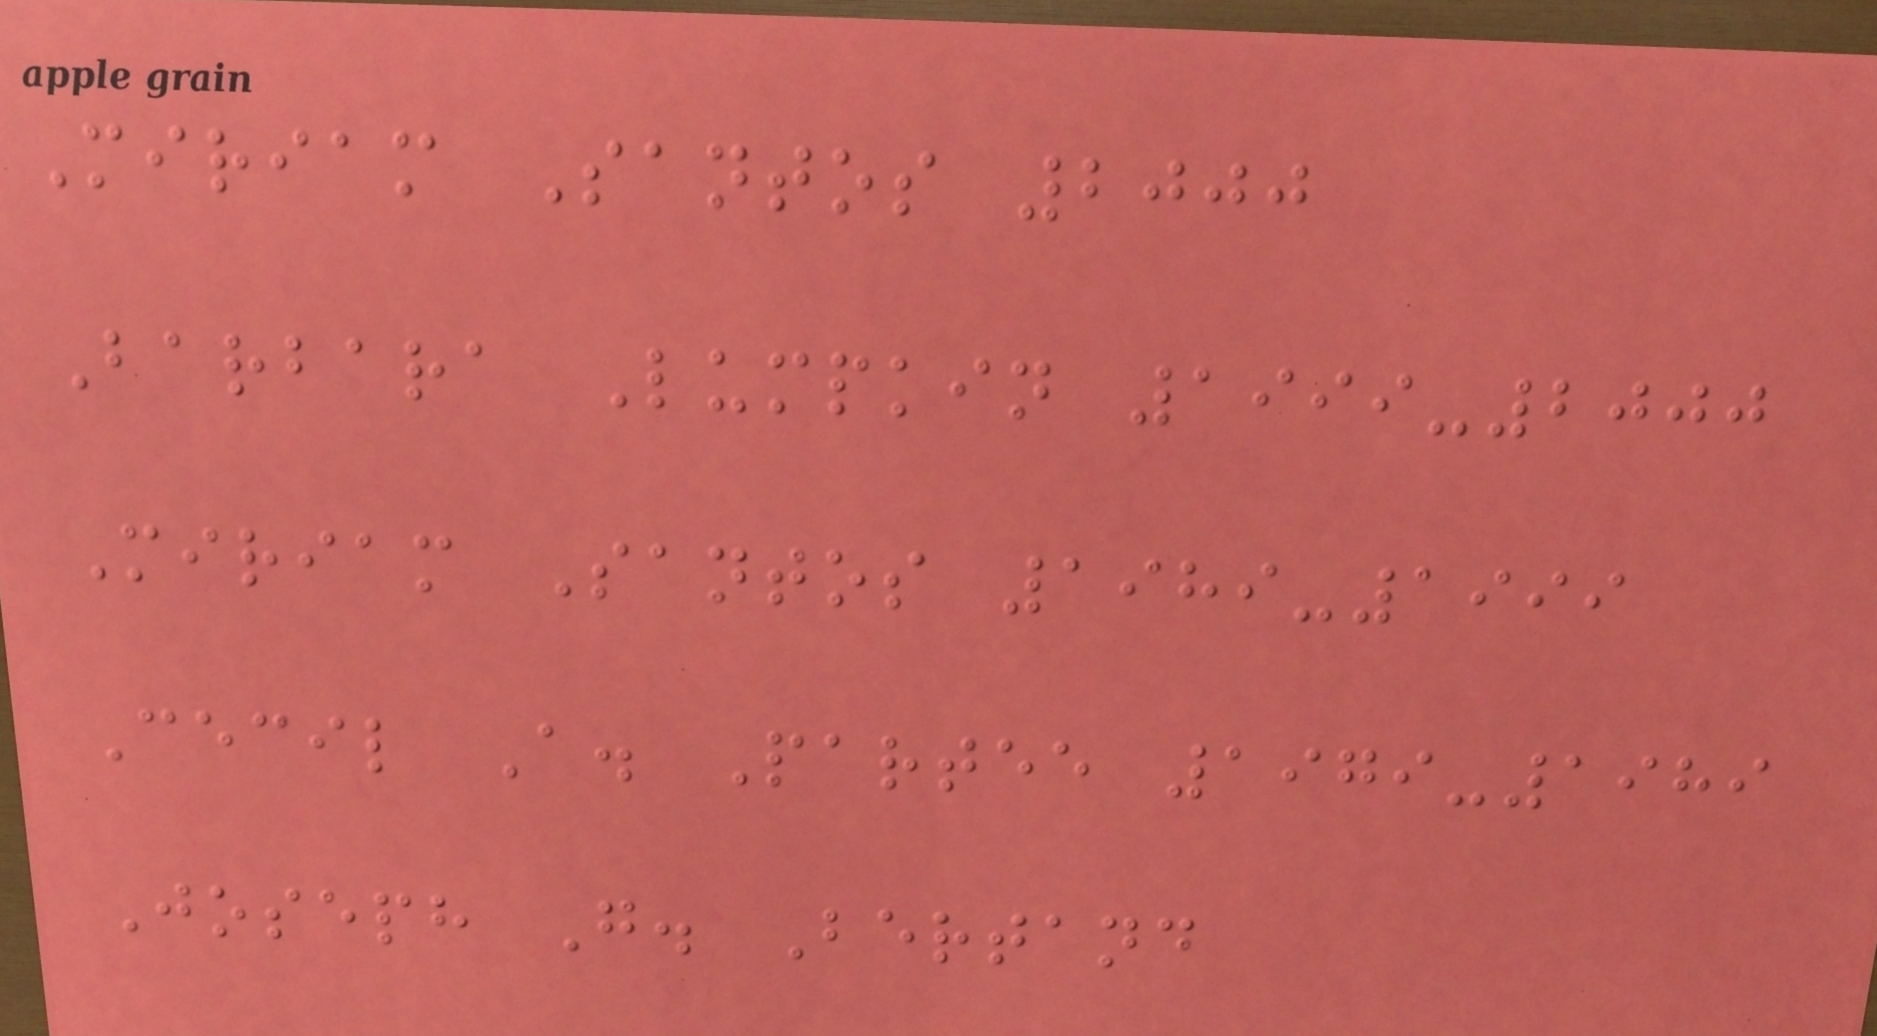Miriam Santos 2000
Barbara Lumpkin 1999-2000
Miriam Santos 1989-1999
Cecil A. Partee 1979-1989
Joseph G. Bertand
